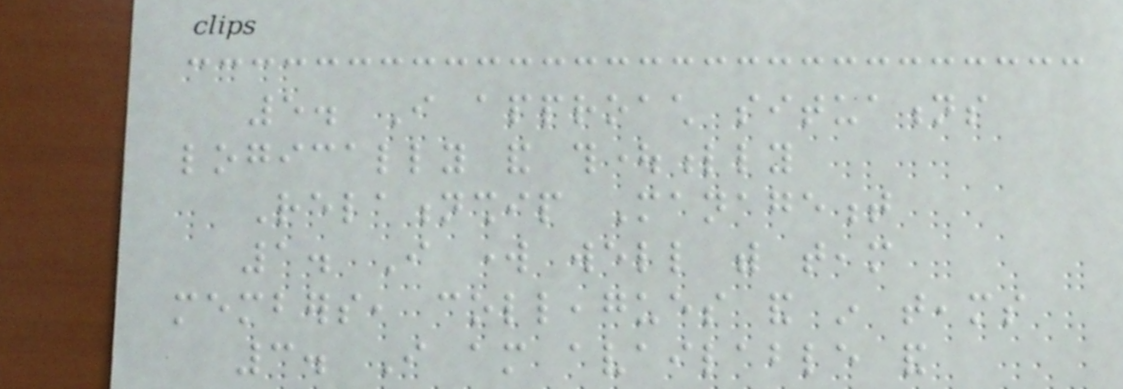5. I approach situations
logically and thoughtfully
Relationship Management
1. I work well with team
members, colleagues and in teams
3. I am available and
